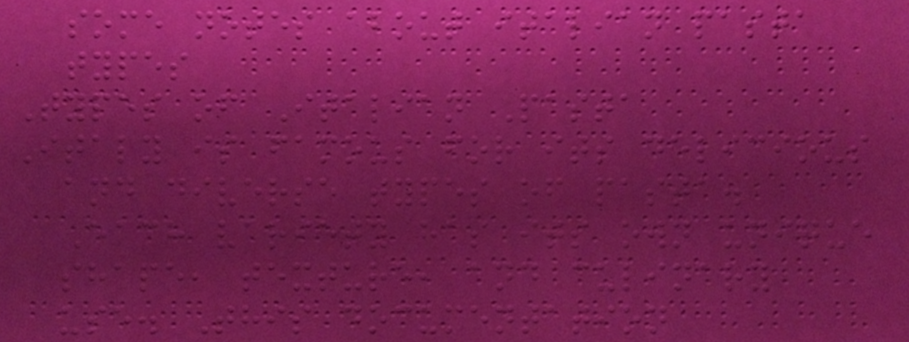some notes about italian pasta
types
Types of Italian Pasta
Italy is famous for its delicious
and diverse types of pasta.
Each variety has its own unique
shape, texture, and culinary
use. This documentation
